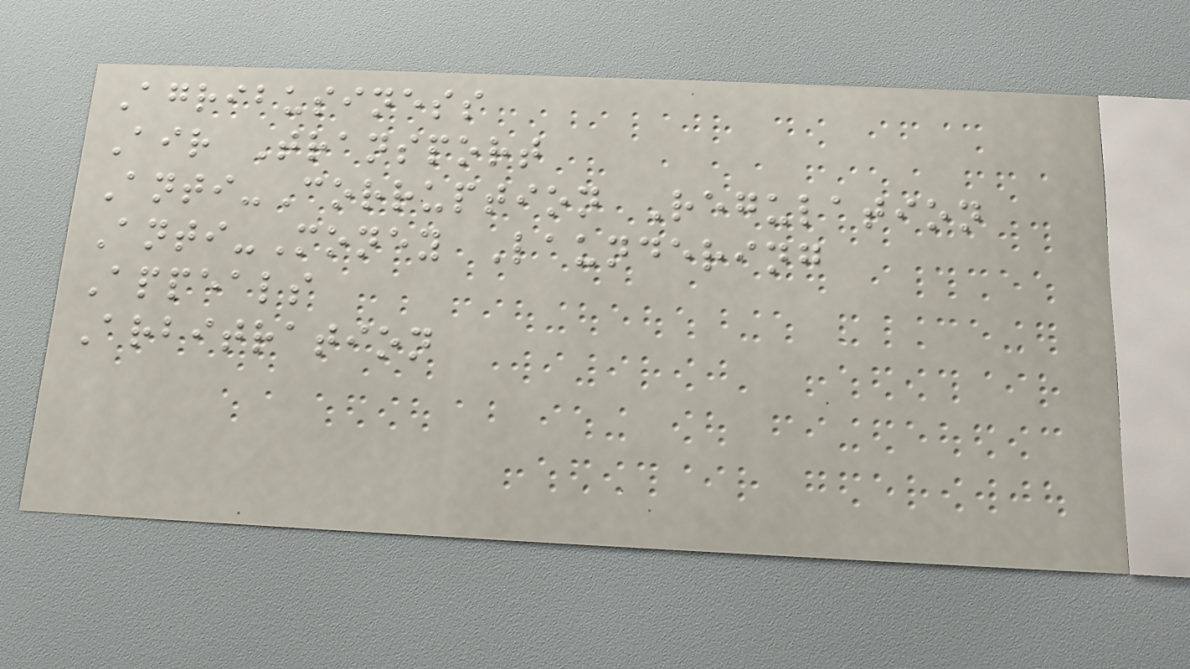Agribusiness
Air Transport
Anti-Corruption Regulation
Anti-Money Laundering
Appeals
Arbitration
